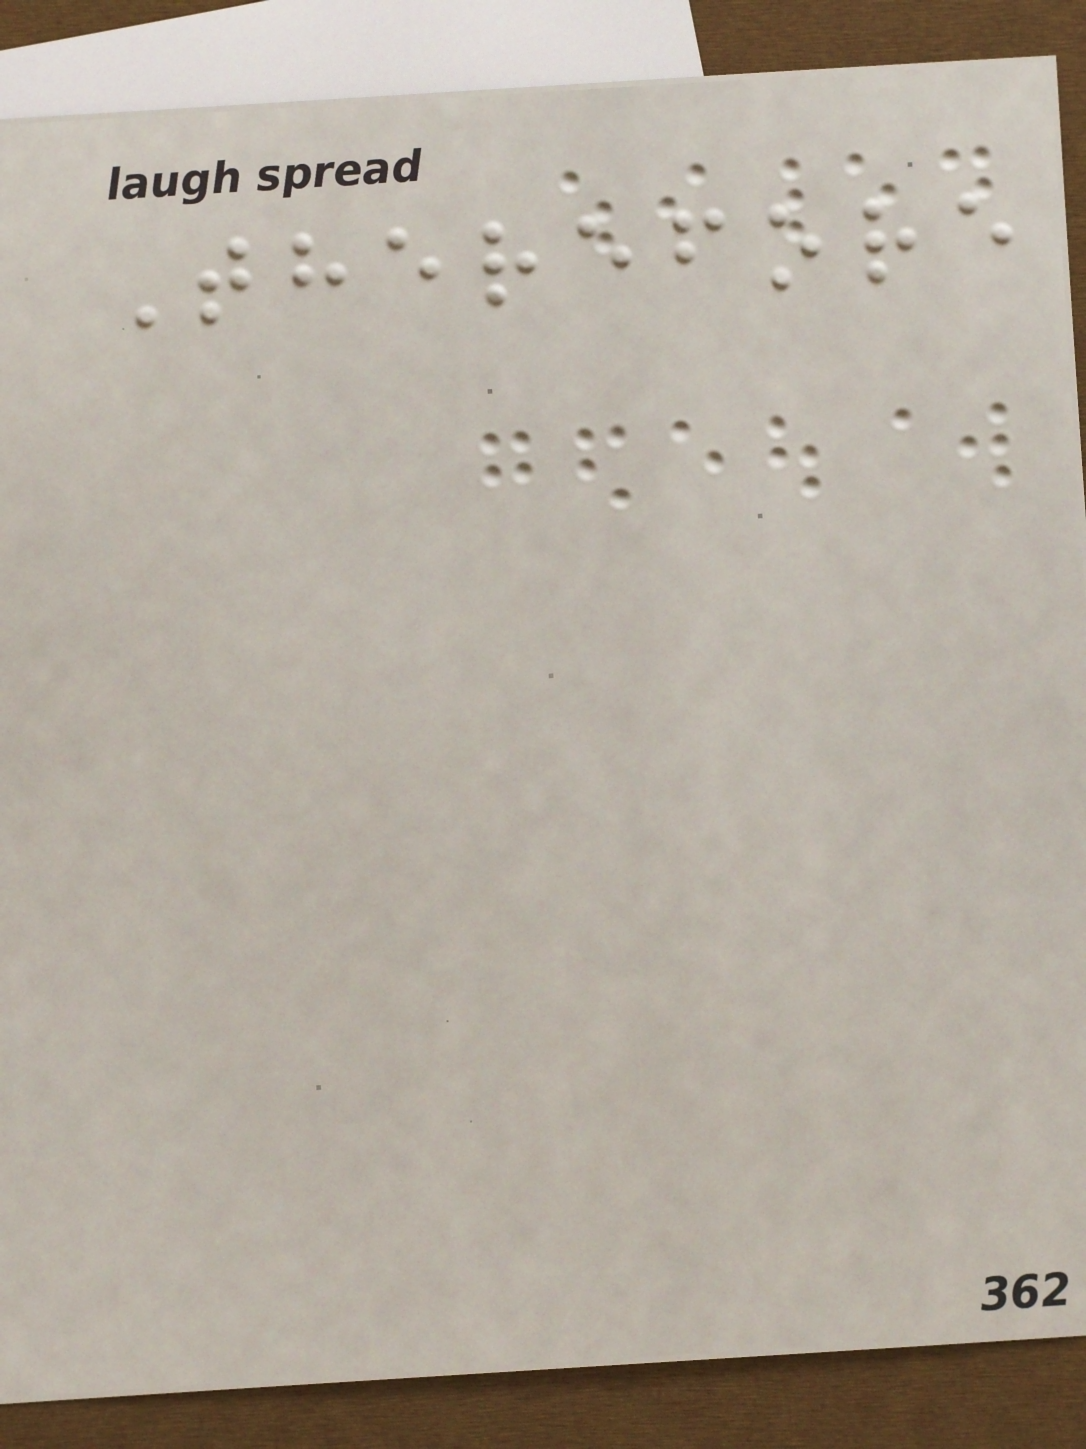Therefore
